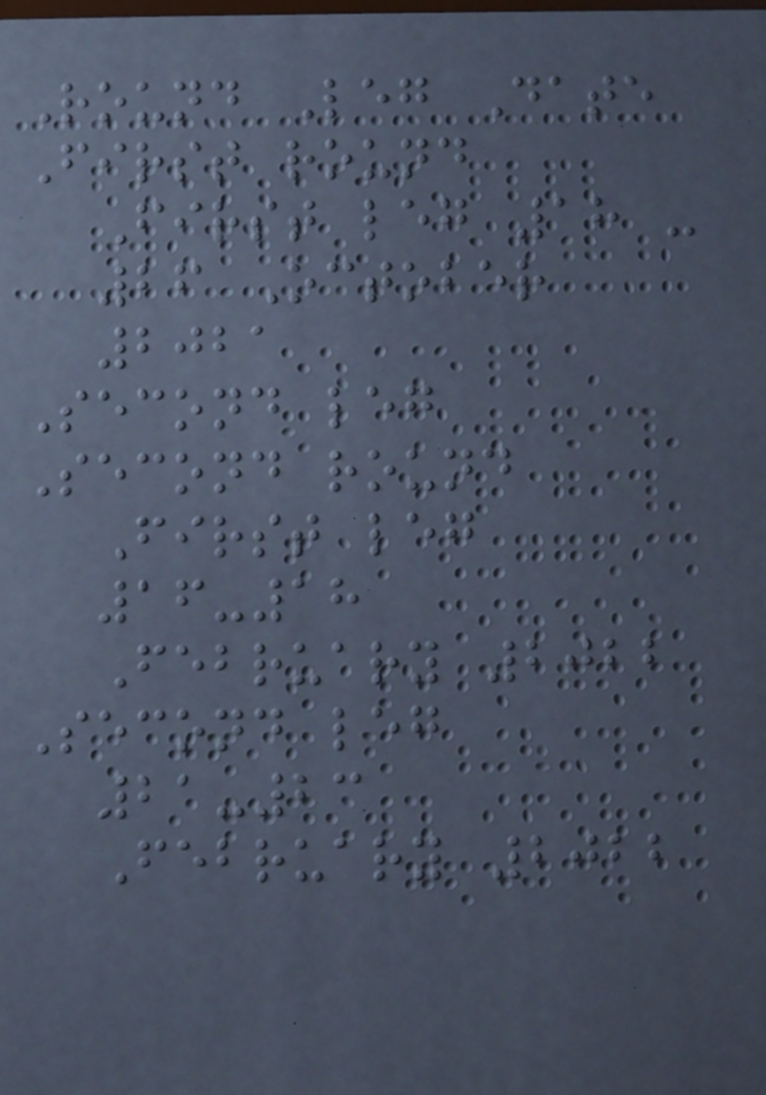Round Leg Date
First round
First leg 18 -
26 October
2021
Second leg
Second round
First leg
16-18
February 2022
Second leg
21-23
February 2022
